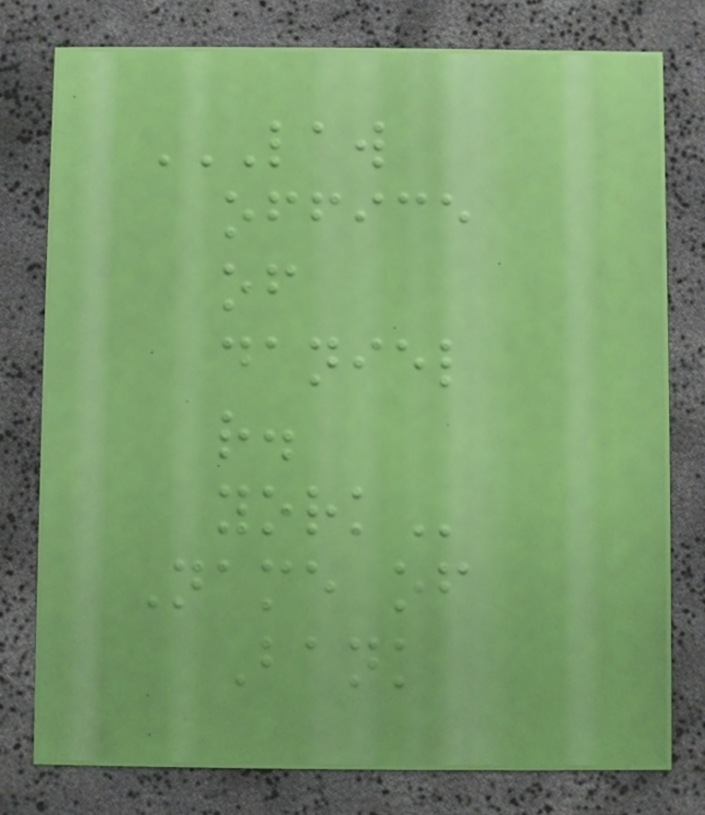LAW
OFFICE
OF
DANIEL
R.
YORK
Name of
Bank
